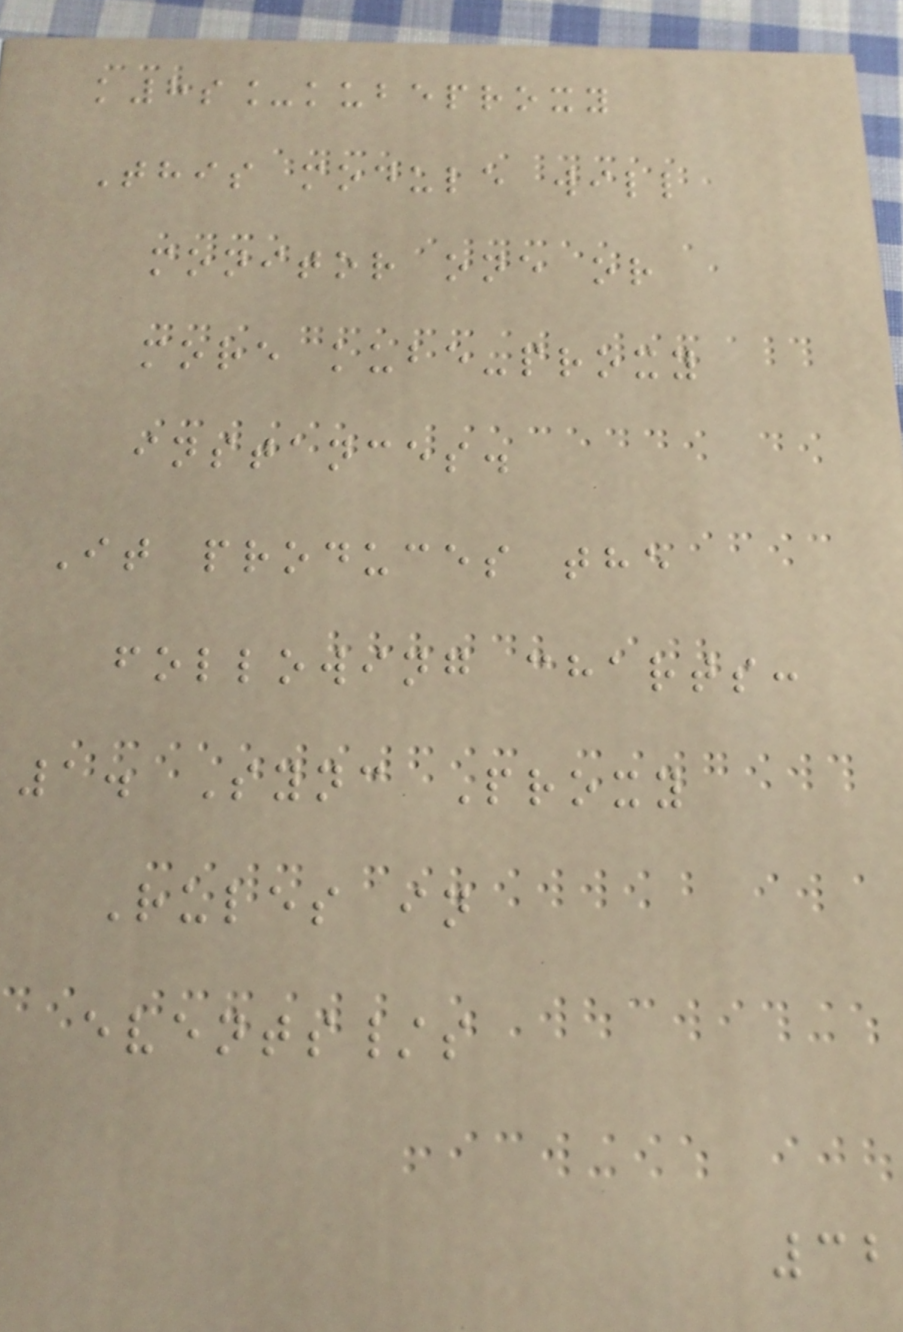k8s_kubeproxy
This module will
monitor one or
more kube-proxy
instances.
It produces the
following charts:
1. Sync Proxy
Rules in
events/s
32
